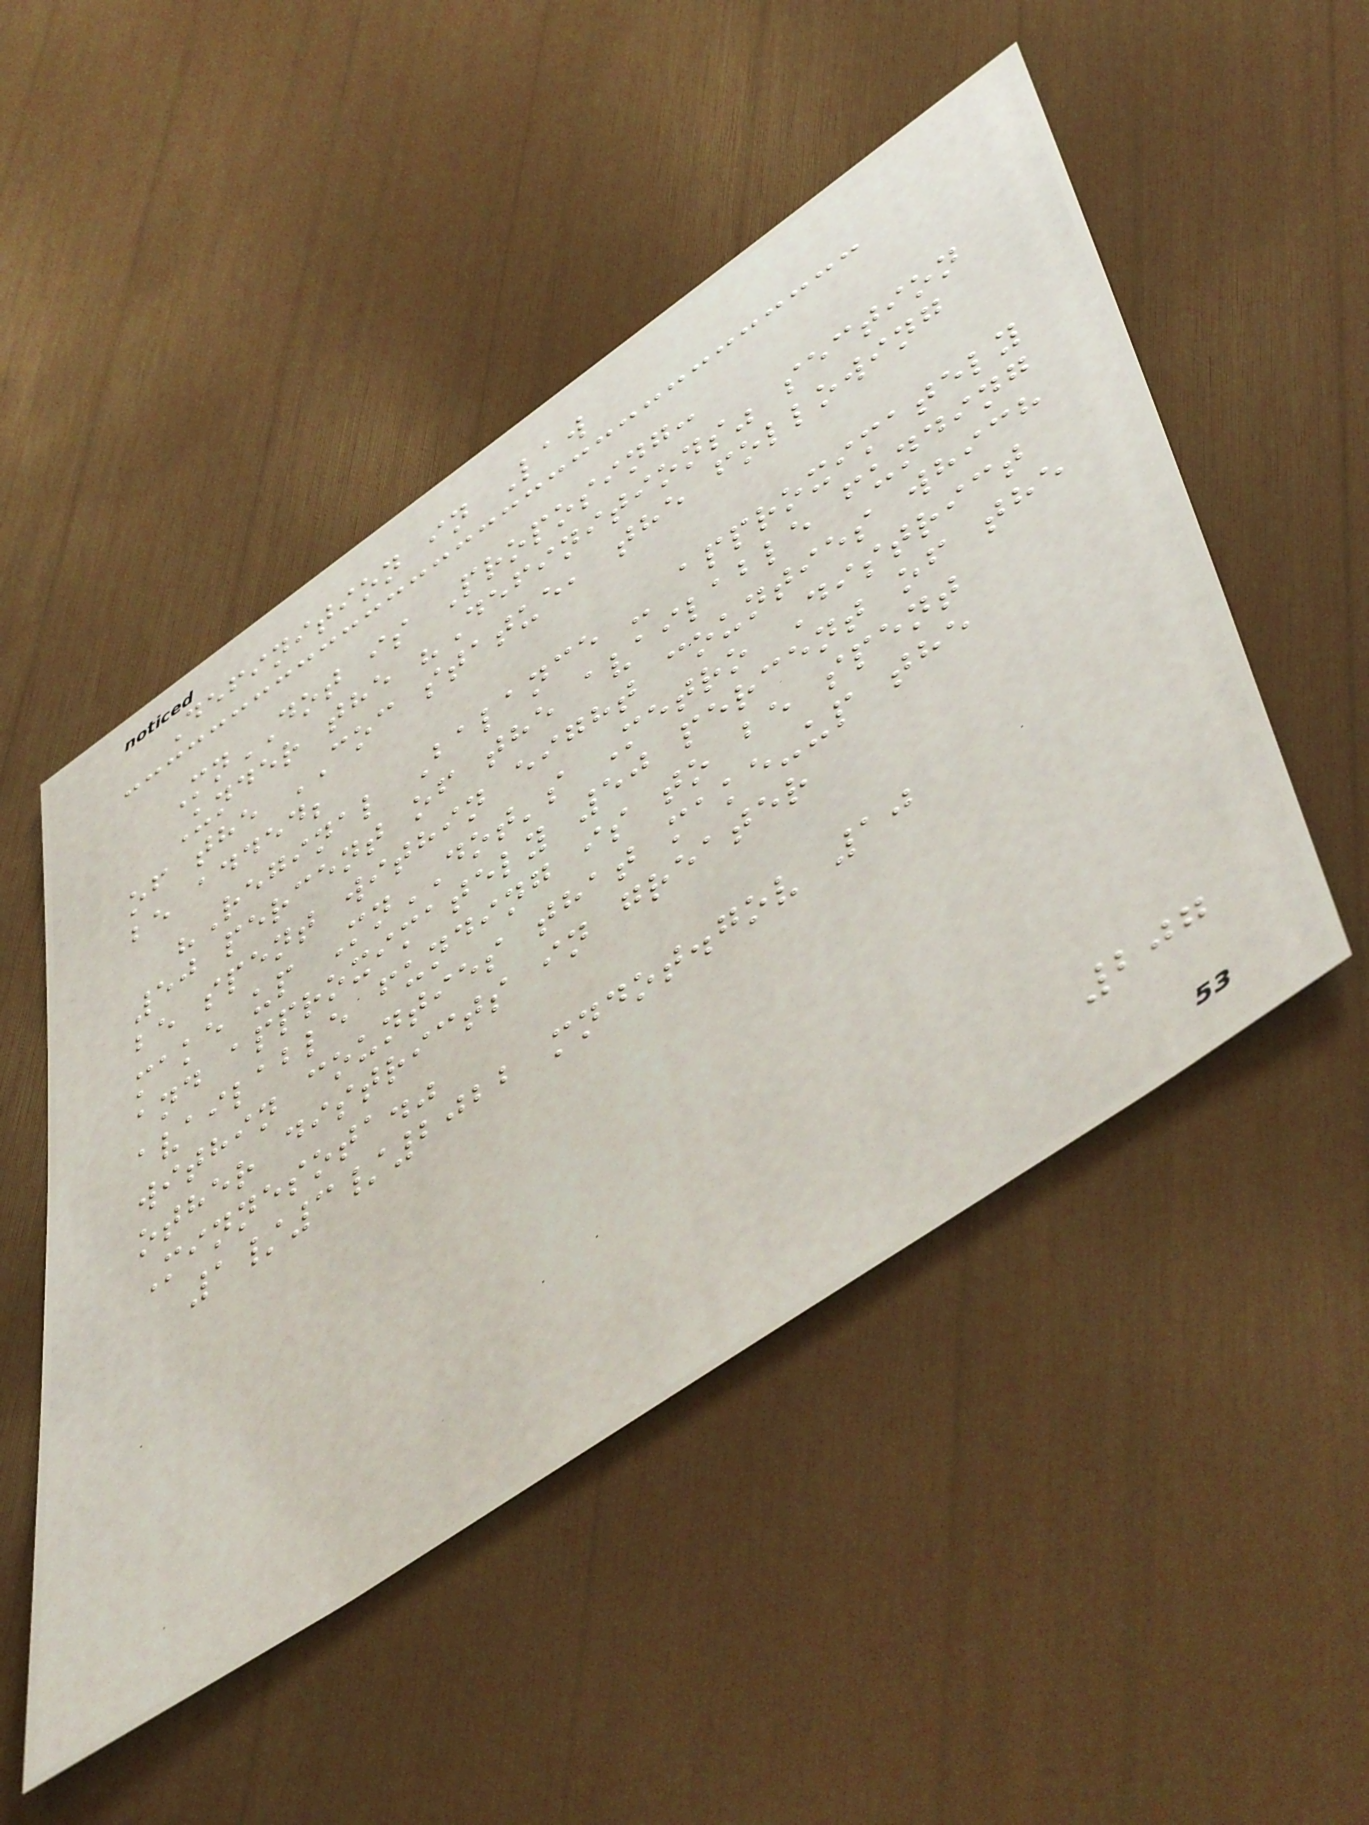Definition in Law
MnDOT is Proposing:
Under the "Definitions" section
of the COC statue, the following
be added;
"Reginal Balance - approximately
50 percent of the available funding
be spent within eight counties which
make up MnDOT's Metro District
and approximately 50 percent of the
available funding is to be spent
within counties that make-up the
other districts in greater
Minnesota."
1/3/2022 mndot.gov 10
207
